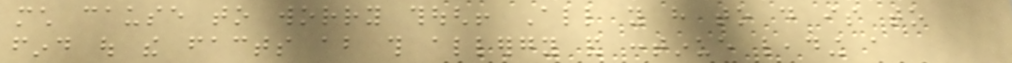much cause to worry though! All you have to do is to
find out the facts about this allergy and continue leading a
